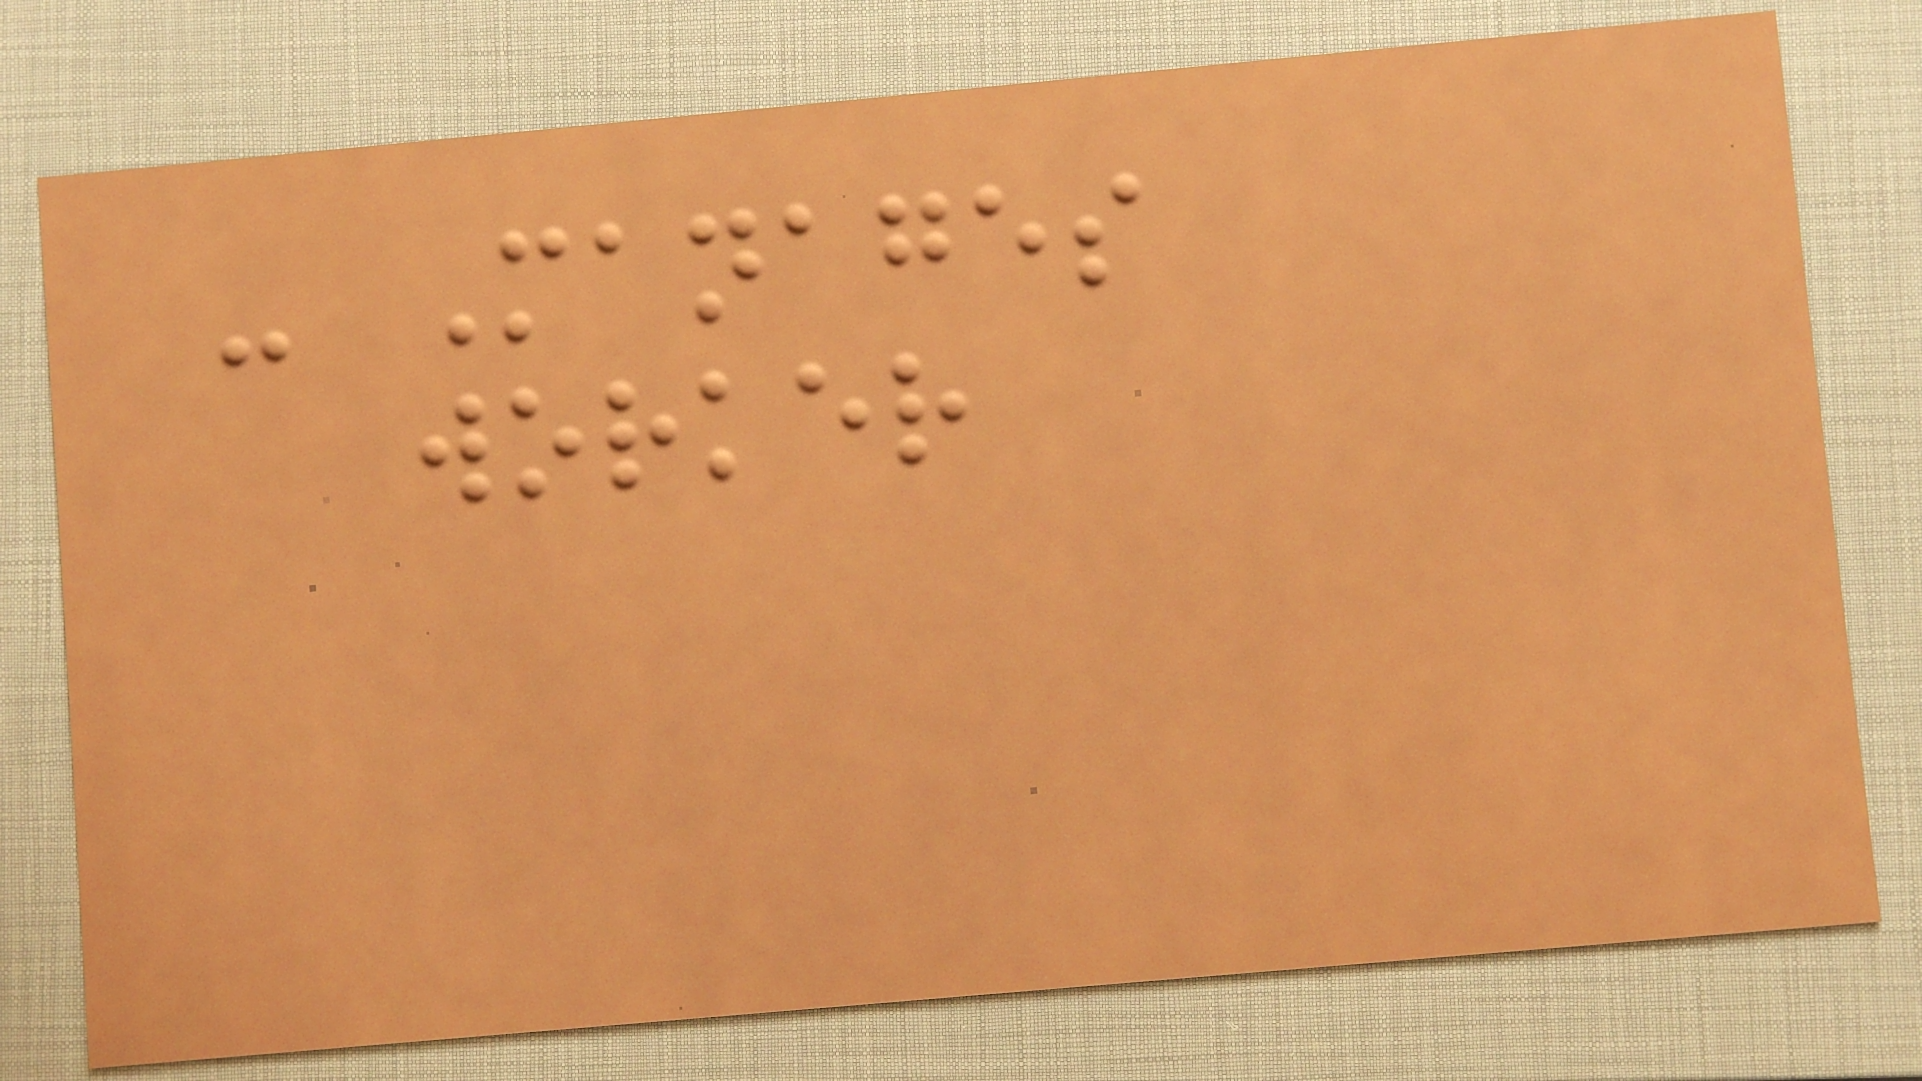- Manages
worker
